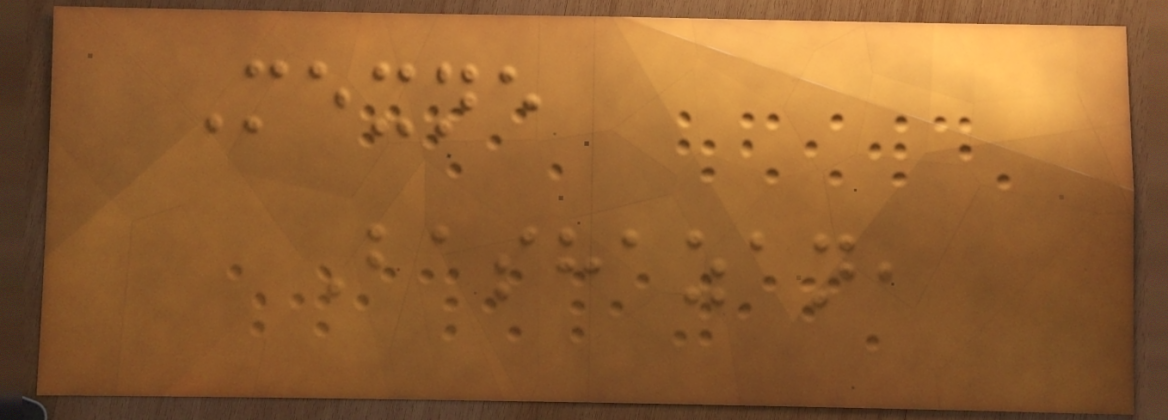Mexne
Bashazan,
